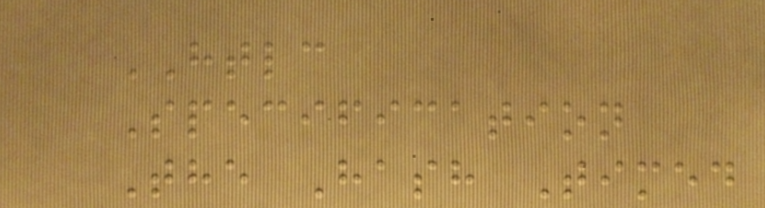HTLC
Specification
The Hash Timed
